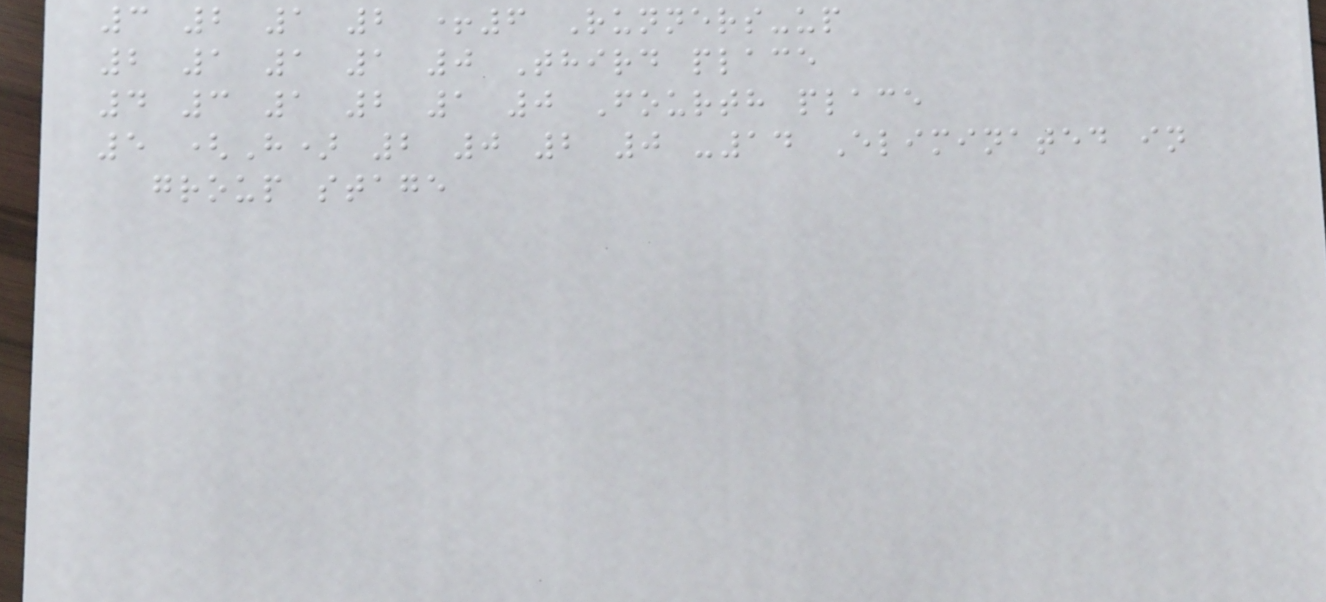3 2 1 2 +6 Runners-up
2 1 1 1 0 Third place
4 3 1 2 1 0 Fourth place
5 (H) 2 0 2 0 -14 Eliminated in
group stage
